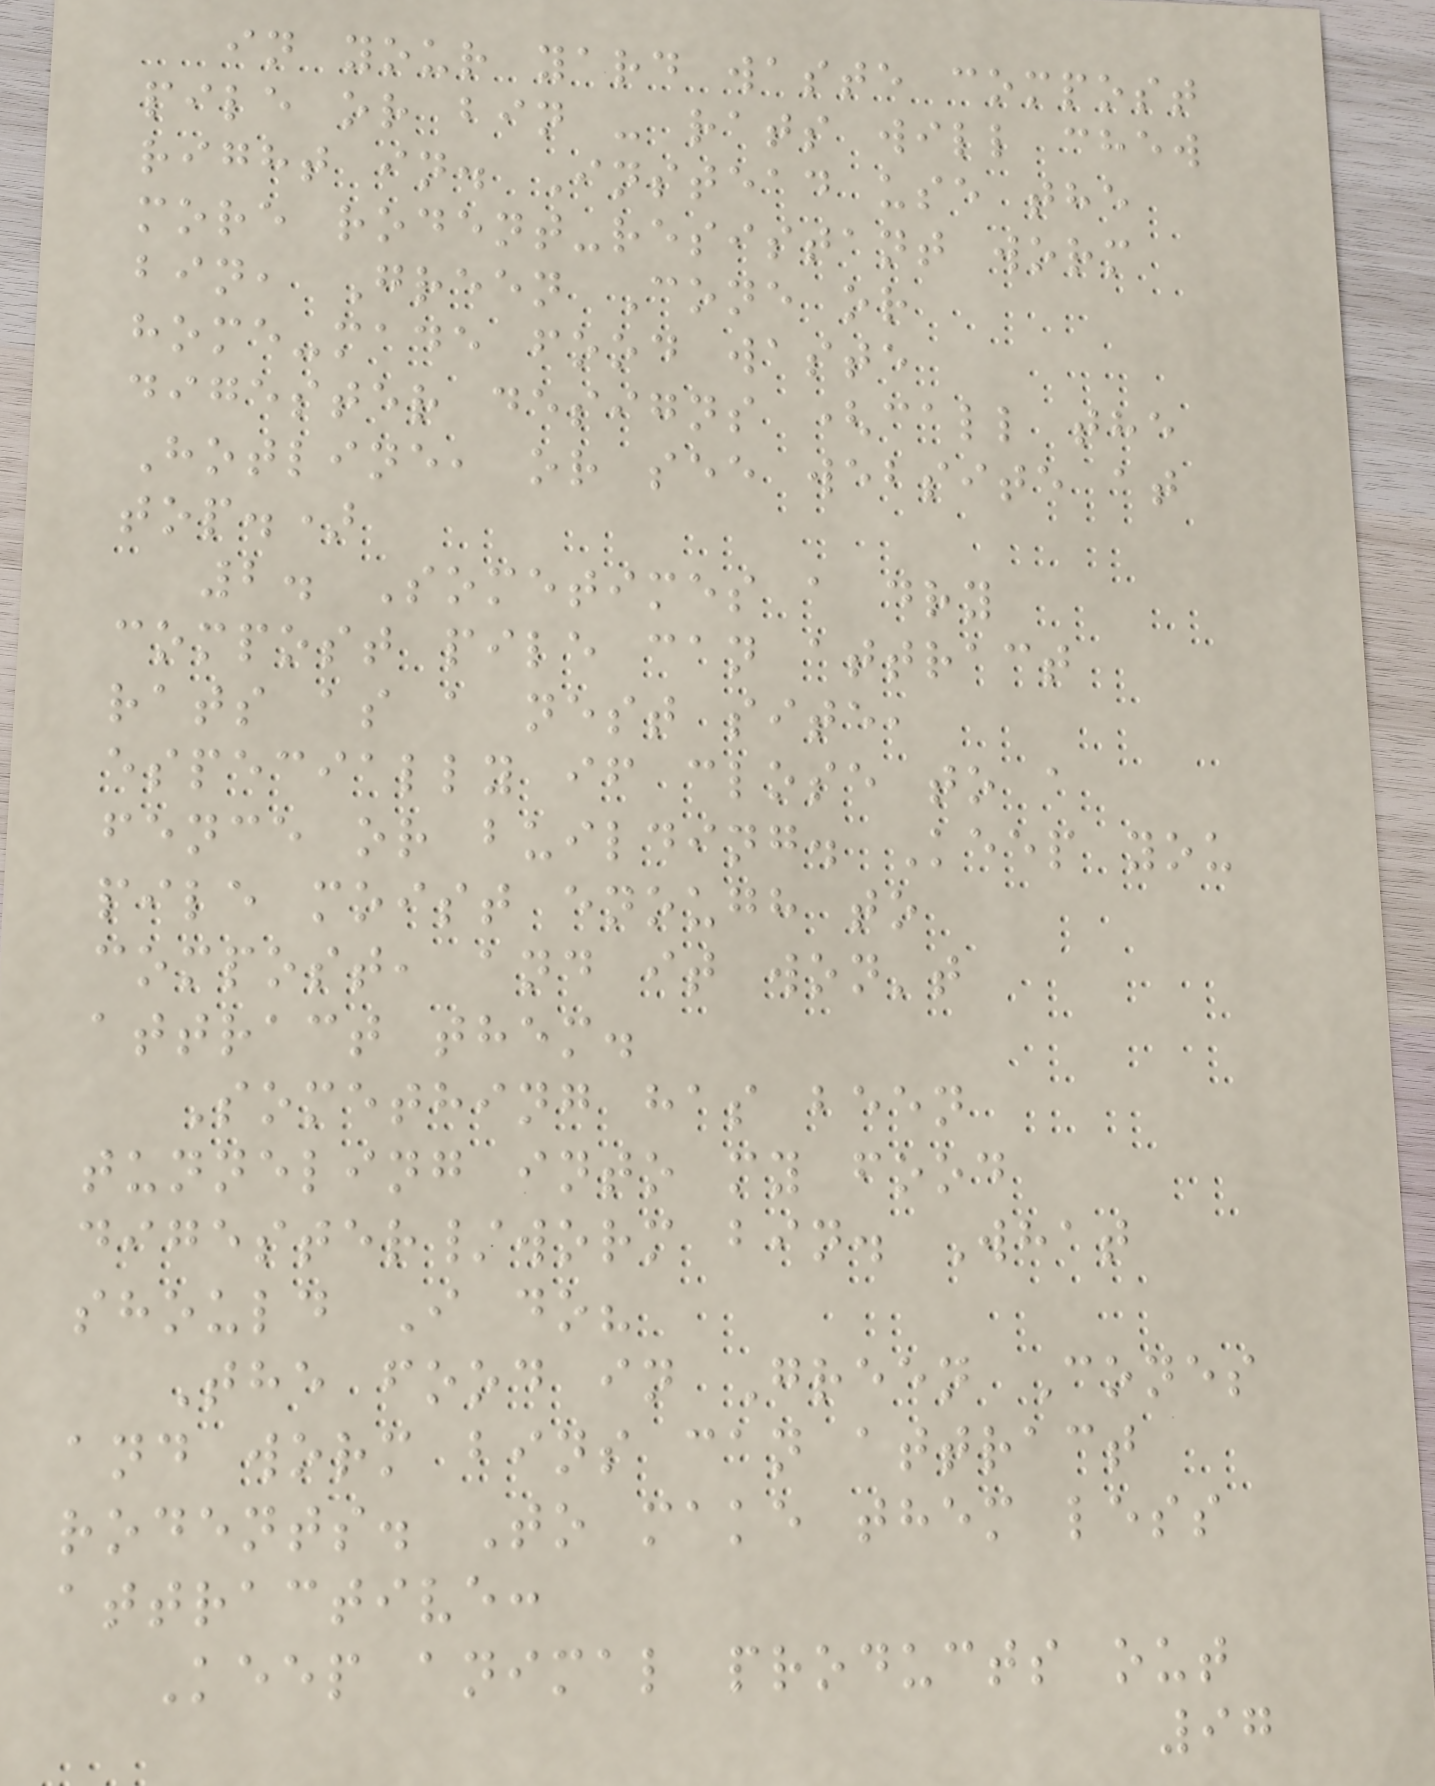in your yard waste compost
pile or bin - rats will chew
right in. Instead use the
more rodent-resistant worm
bin, Green Cone or
home-made food waste
digester designs (call the
Hotline, or see website at
top.)
2. Sometimes a dry
compost pile can attract
rats as a nest site,
especially if close to a
fence or building. Keep you
pile moist enough to
compost, and it won't
attract them.
Something has been
tunneling into my food
digester/worm bin. What
should I do?
The food in Green Cones
and worm bins can attract
rodents. To make them less
attractive:
Keep animal products out
97
